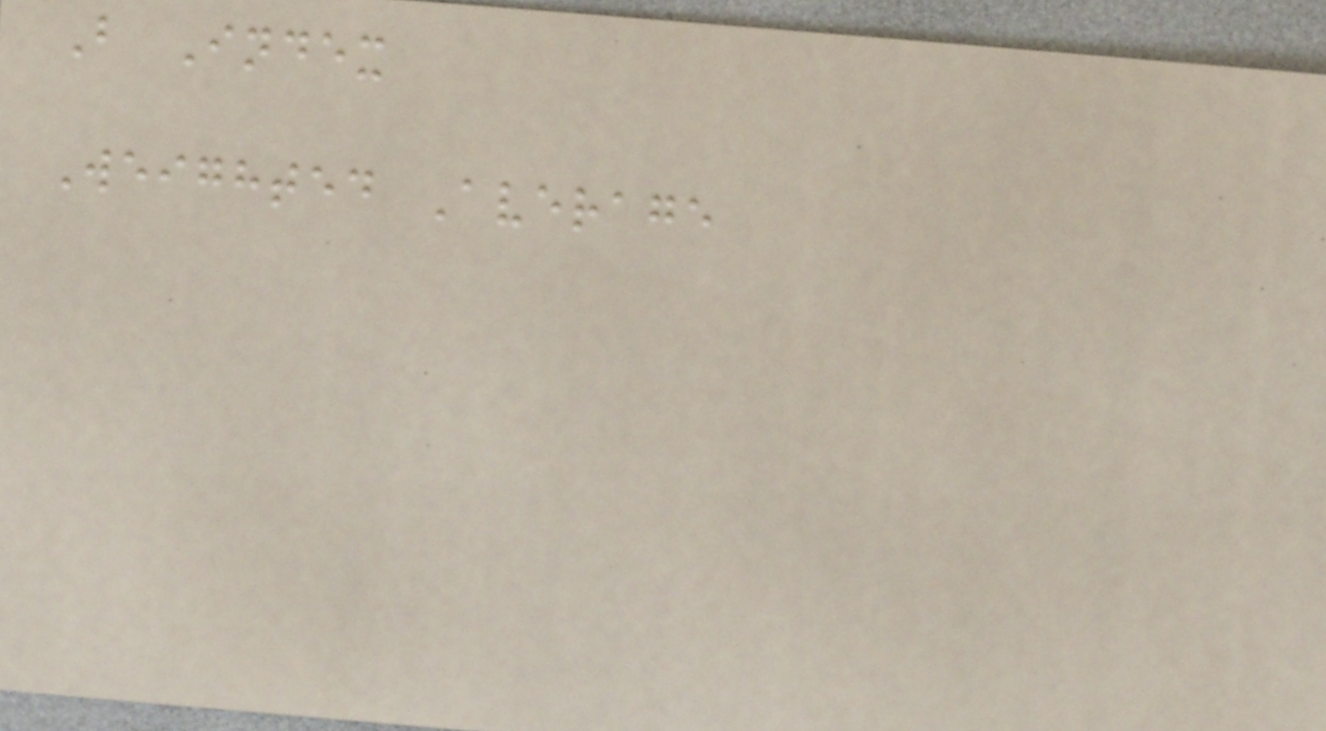B Index
Weighted Average
